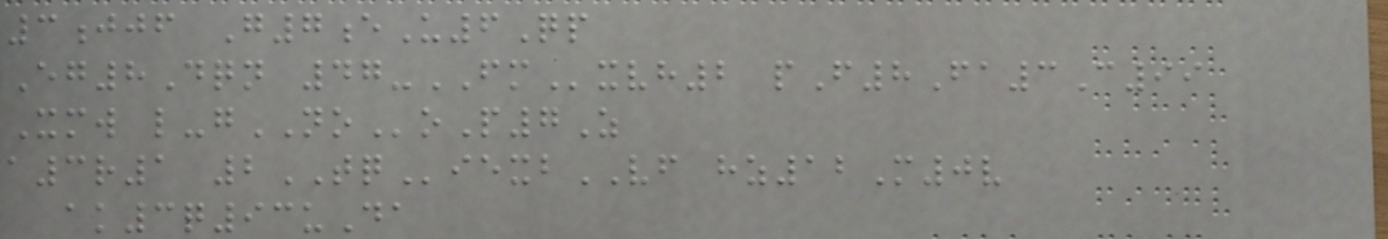3jjf G7eU6Qp
Eg8Dqn 47-FMxvh2 pF8Fa3C99
Xmw l-gNOoP7Z
a3r1 2TQiexbVF hz12M0v
ak3q93uDa
